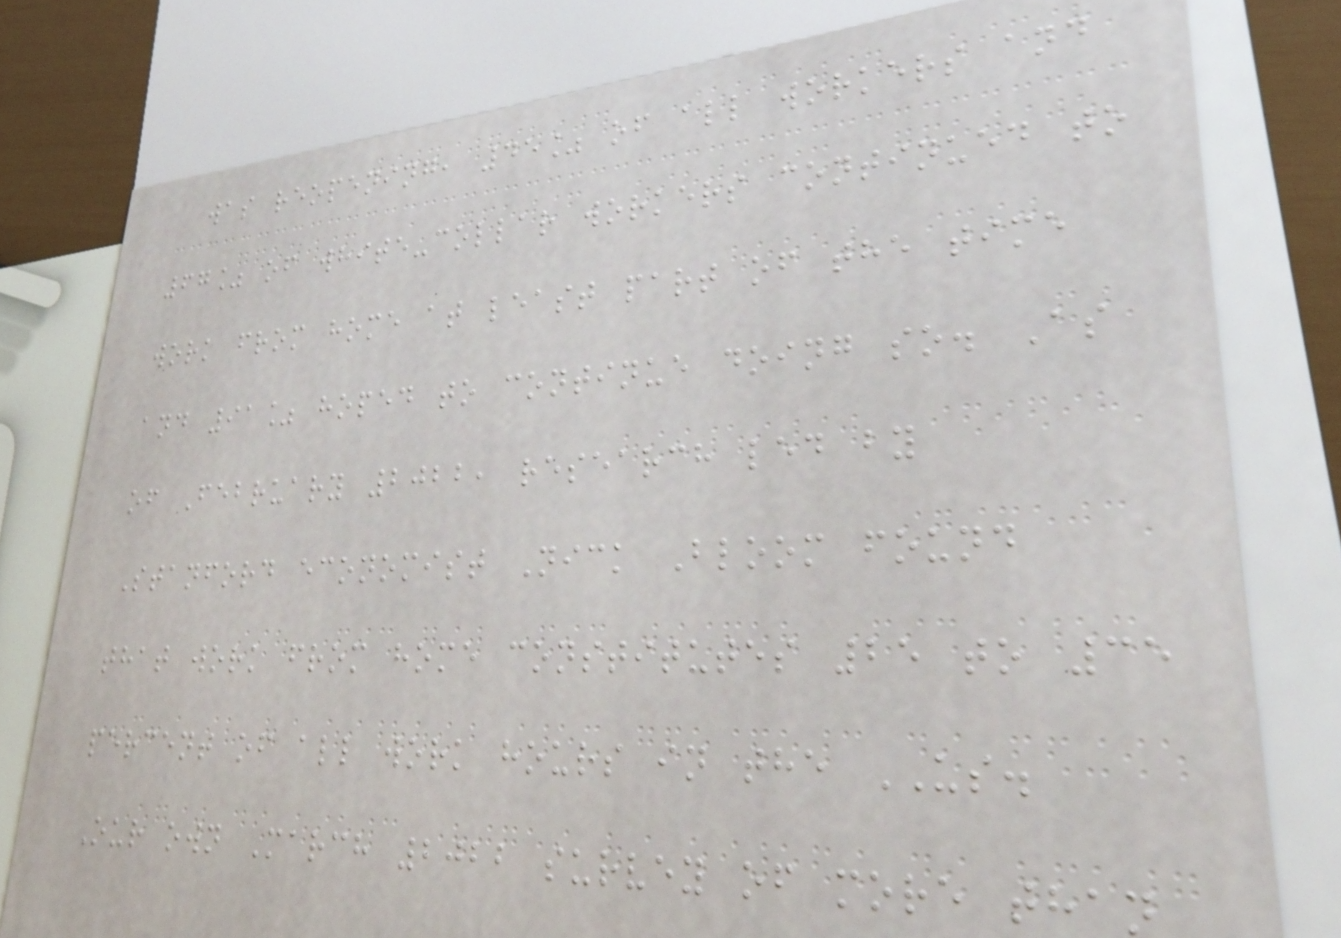was reopening, 45% of all workers and
67% of white-collar workers continued to
work from home at least part of the time
and 91% hoped to continue doing so. As
of February 2022, research led by
Stanford economist Nick Bloom found
that work from home constitutes 25 to 35
percent of all work hours in the US.
Our own March 2022 survey of more than
